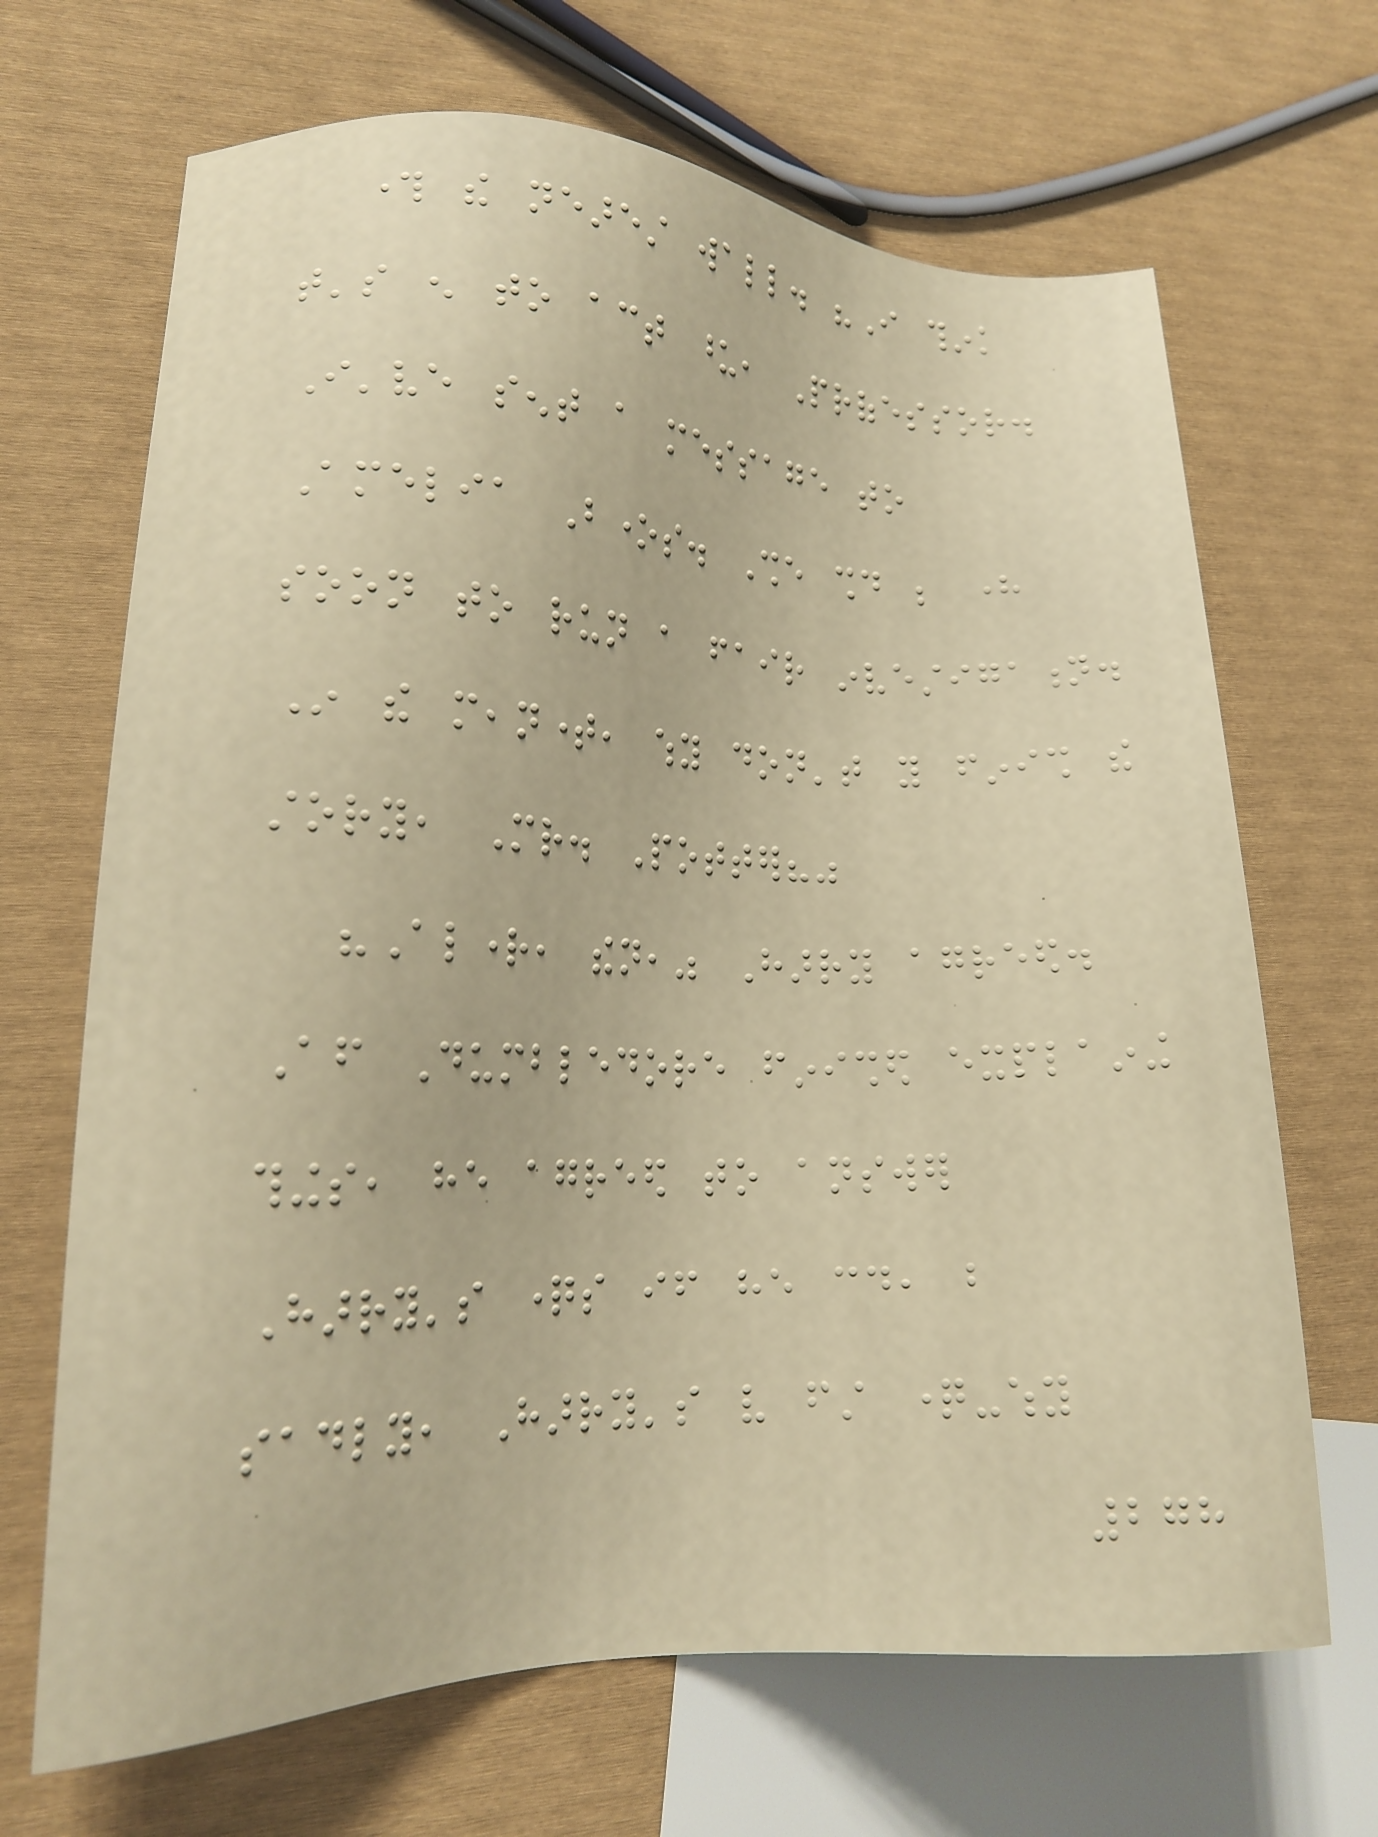through the nearest wall. "I think
that's enough to act upon, Professor.
I've sent a message to
Amelia Bones. She should be here
soon to run a fair investigation.
In the meantime, why don't you finish the
story, Mr. Potter?"
"Alright, then," Harry agreed.
After Dumbledore finished explaining
things, he agreed to answer
Harry's questions if he could, but
sadly, Harry's very first question-why
278
